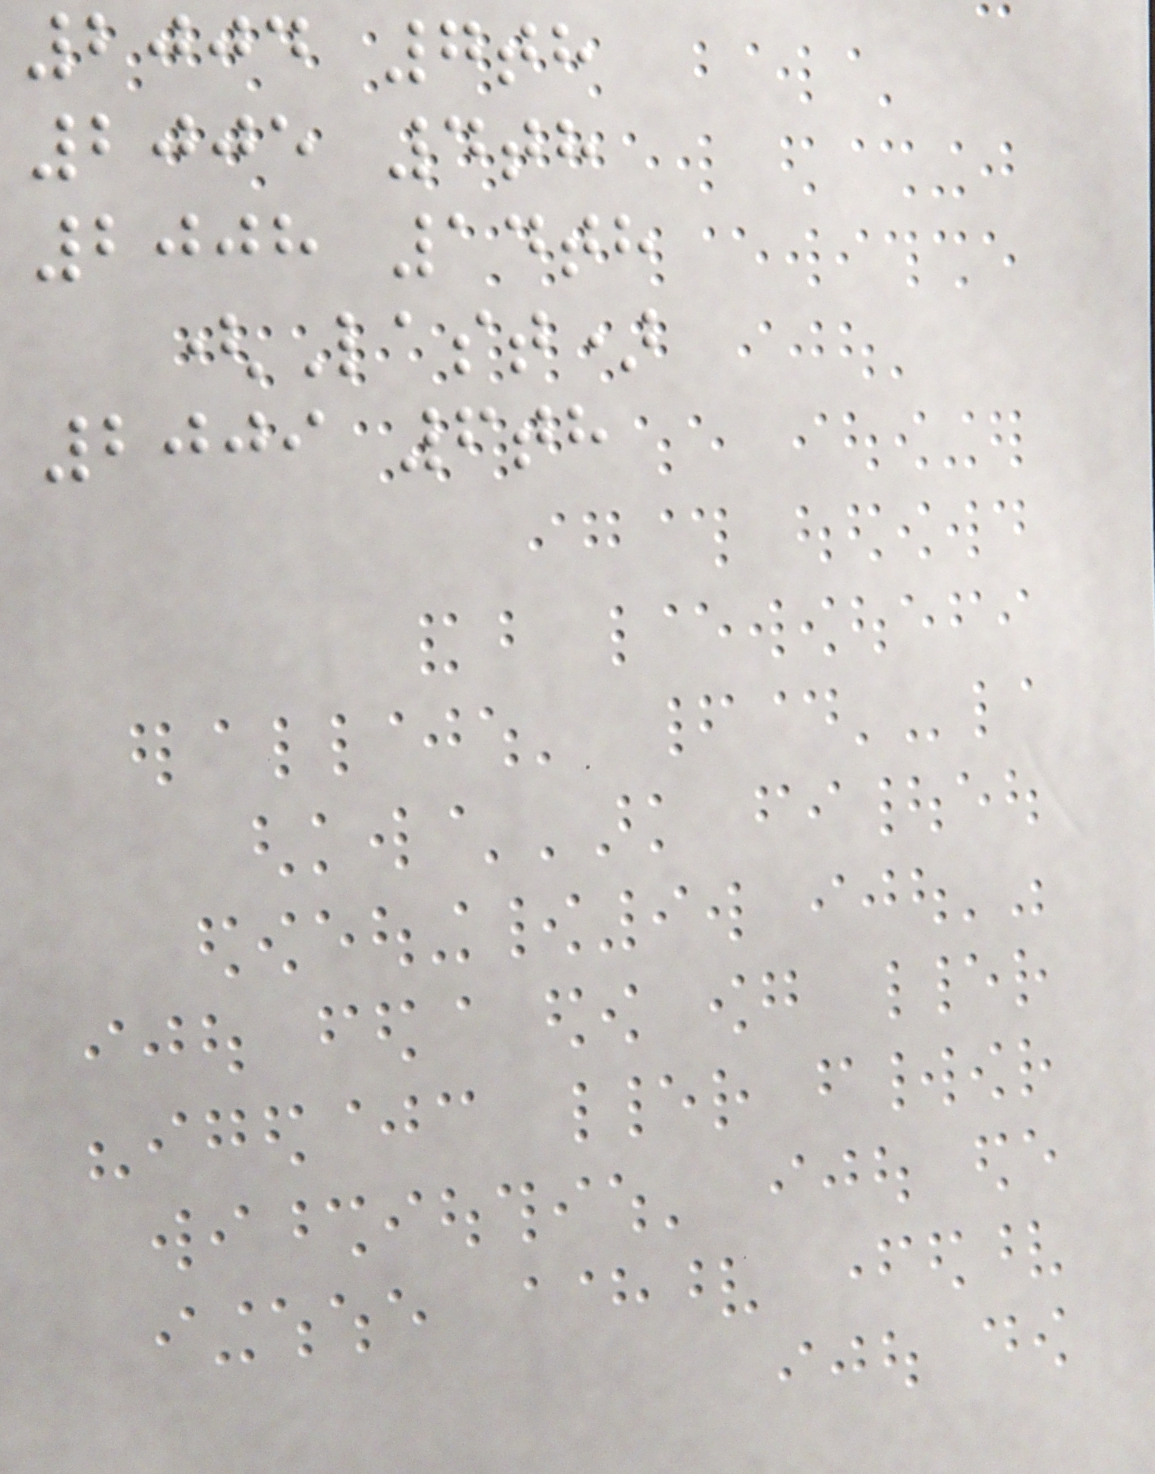2004 7th
2005 4th
2008 14th
(Last)
2009 6th
